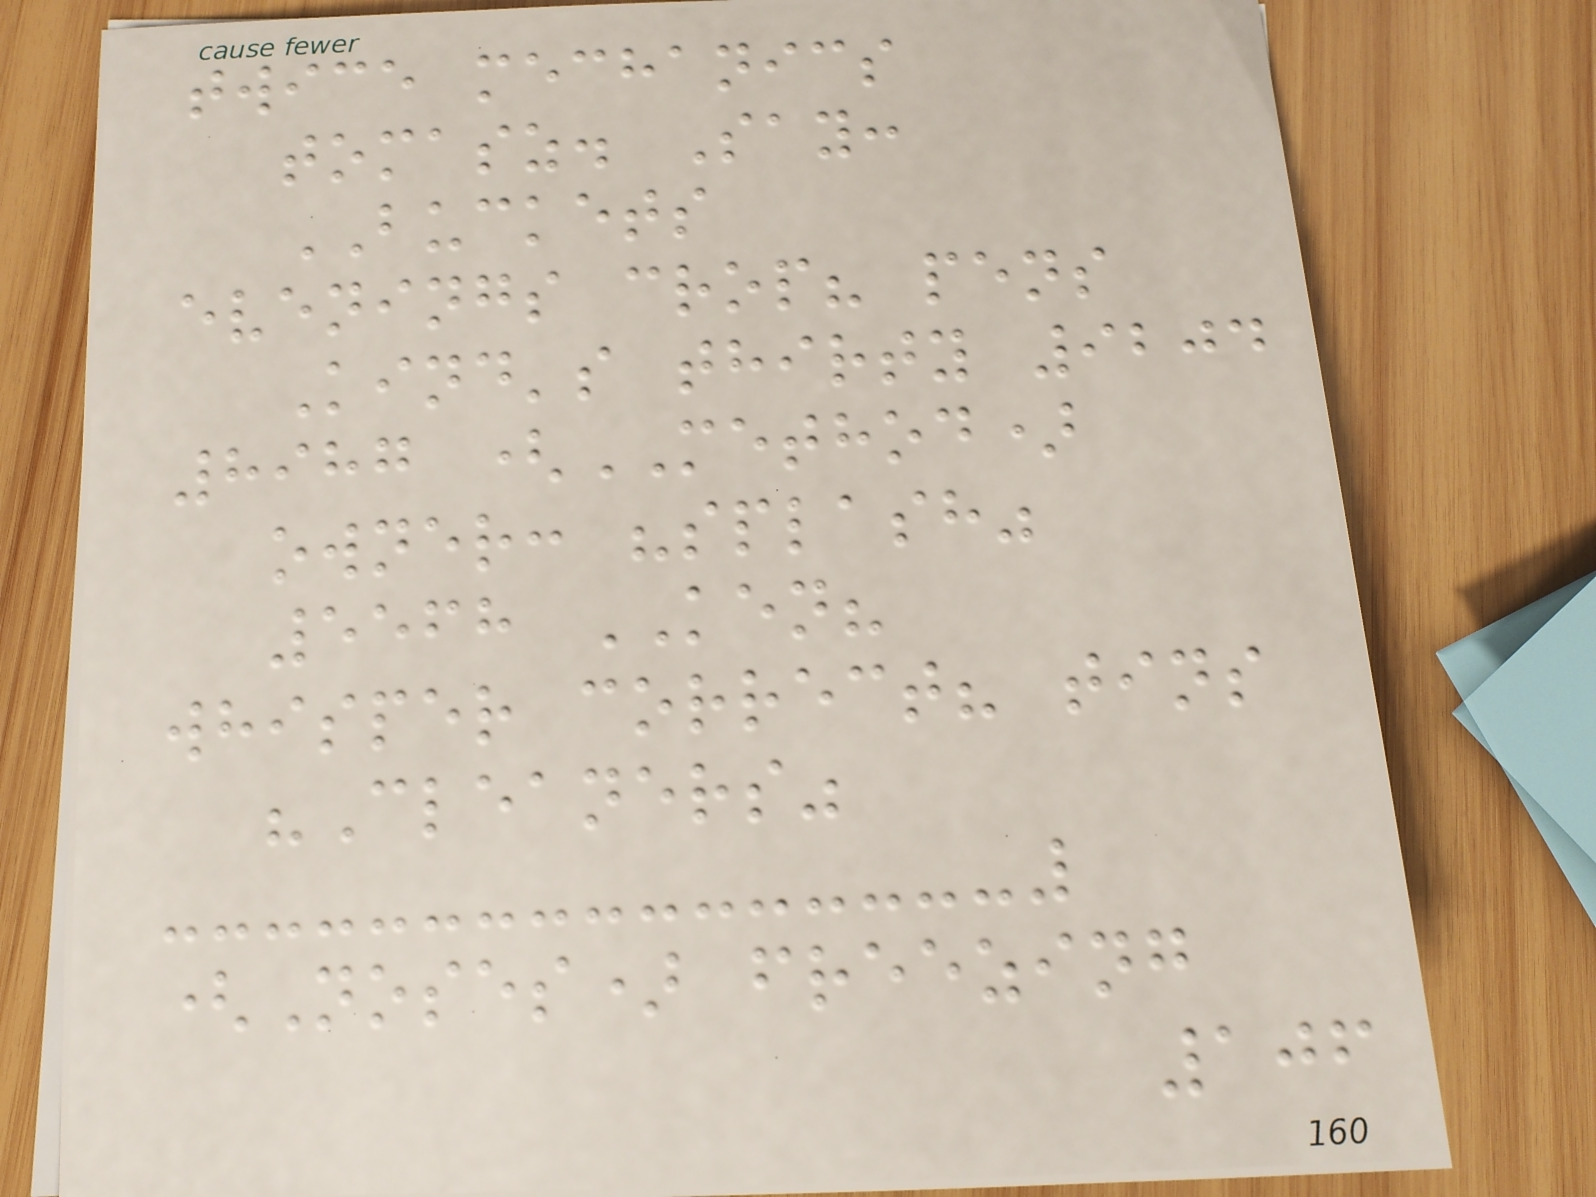twice mechanics
tomasz. Say:
BUCKETS
evenings crop? pens
Kind's thirty 9204
8987 (METHOD)
owner: "splash"
5568 KEN?
whisper correct? tins
"Cleaners"
(Noses) freezing
106
